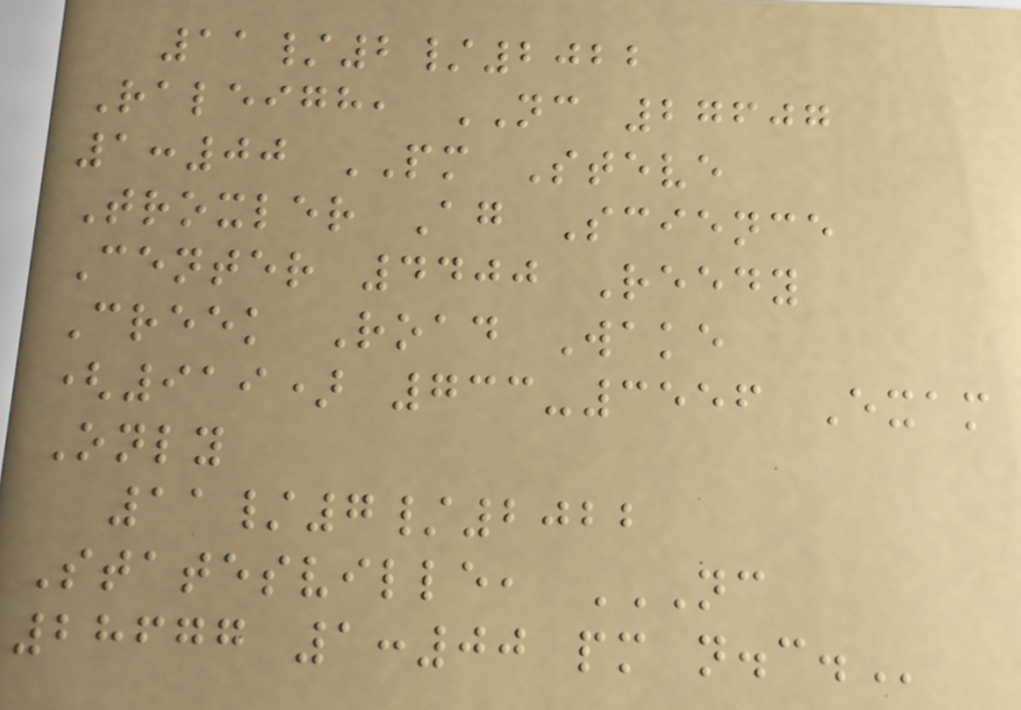11/2/2022
Raleigh, NC 27607
1:00 PM Steve
Troxler Ag Science
Center 4400 Reedy
Creek Road Wake
(919) 733-3556 Exam
Only
11/7/2022
Statesville, NC
28677 1:00 PM N.C.
